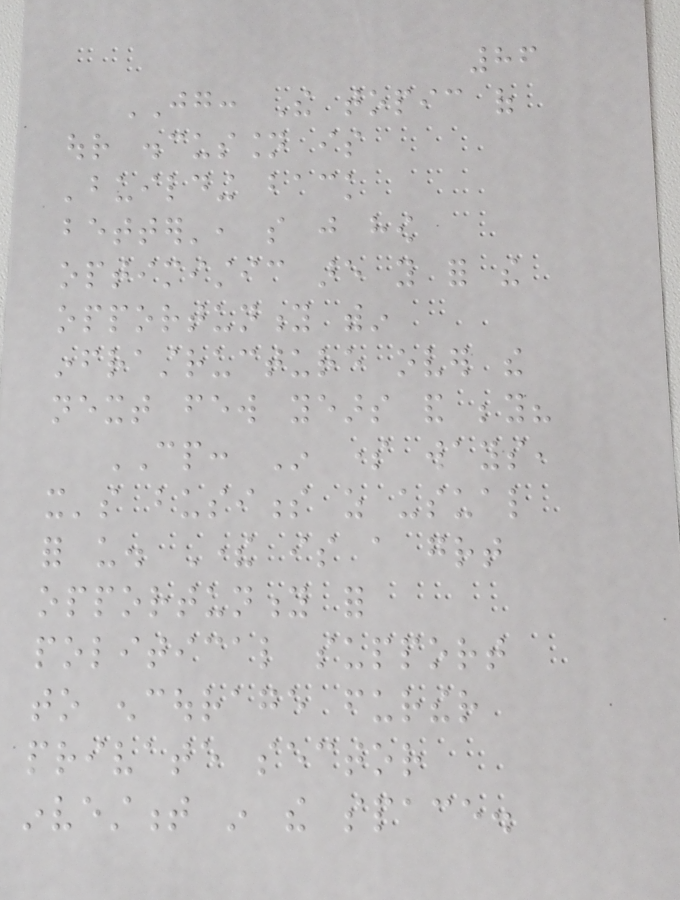86
JG: The topic of
our discussion is
'building back
better', so just how
optimistic are you for the
opportunity within
infrastructure over the
next few years and beyond?
CP: In some ways,
it's business as usual
for us. There is a great
opportunity for
political support
to encourage further
private sector
investment in the space.
